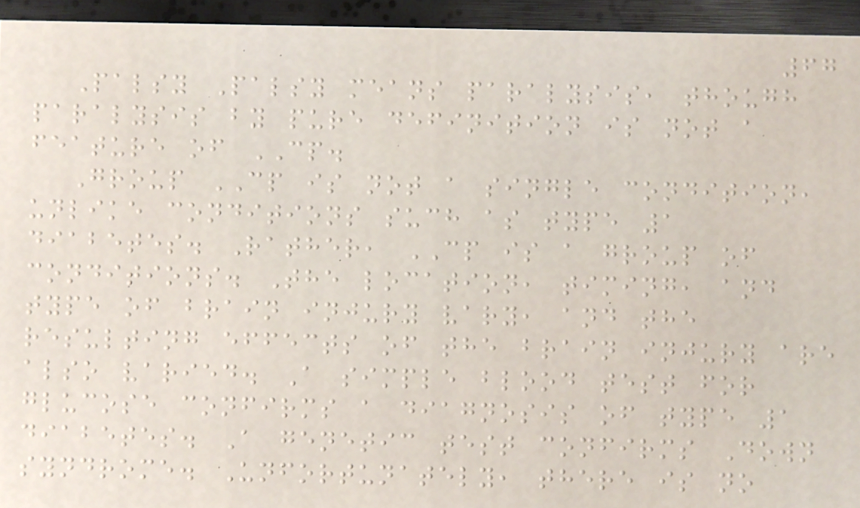67
Palsy Palsy means paralysis, though
paralysis by pure definition is not a
feature of CP.
Group CP is not a single condition,
unlike conditions such as type 1
diabetes. Rather, CP is a group of
conditions. The location, timing, and
type of brain injury vary, and the
resulting effects of the brain injury are
also varied. A simple blood test for
glucose confirms a diagnosis of type 1
diabetes. A genetic test confirms Down
syndrome. Unfortunately, there is no
